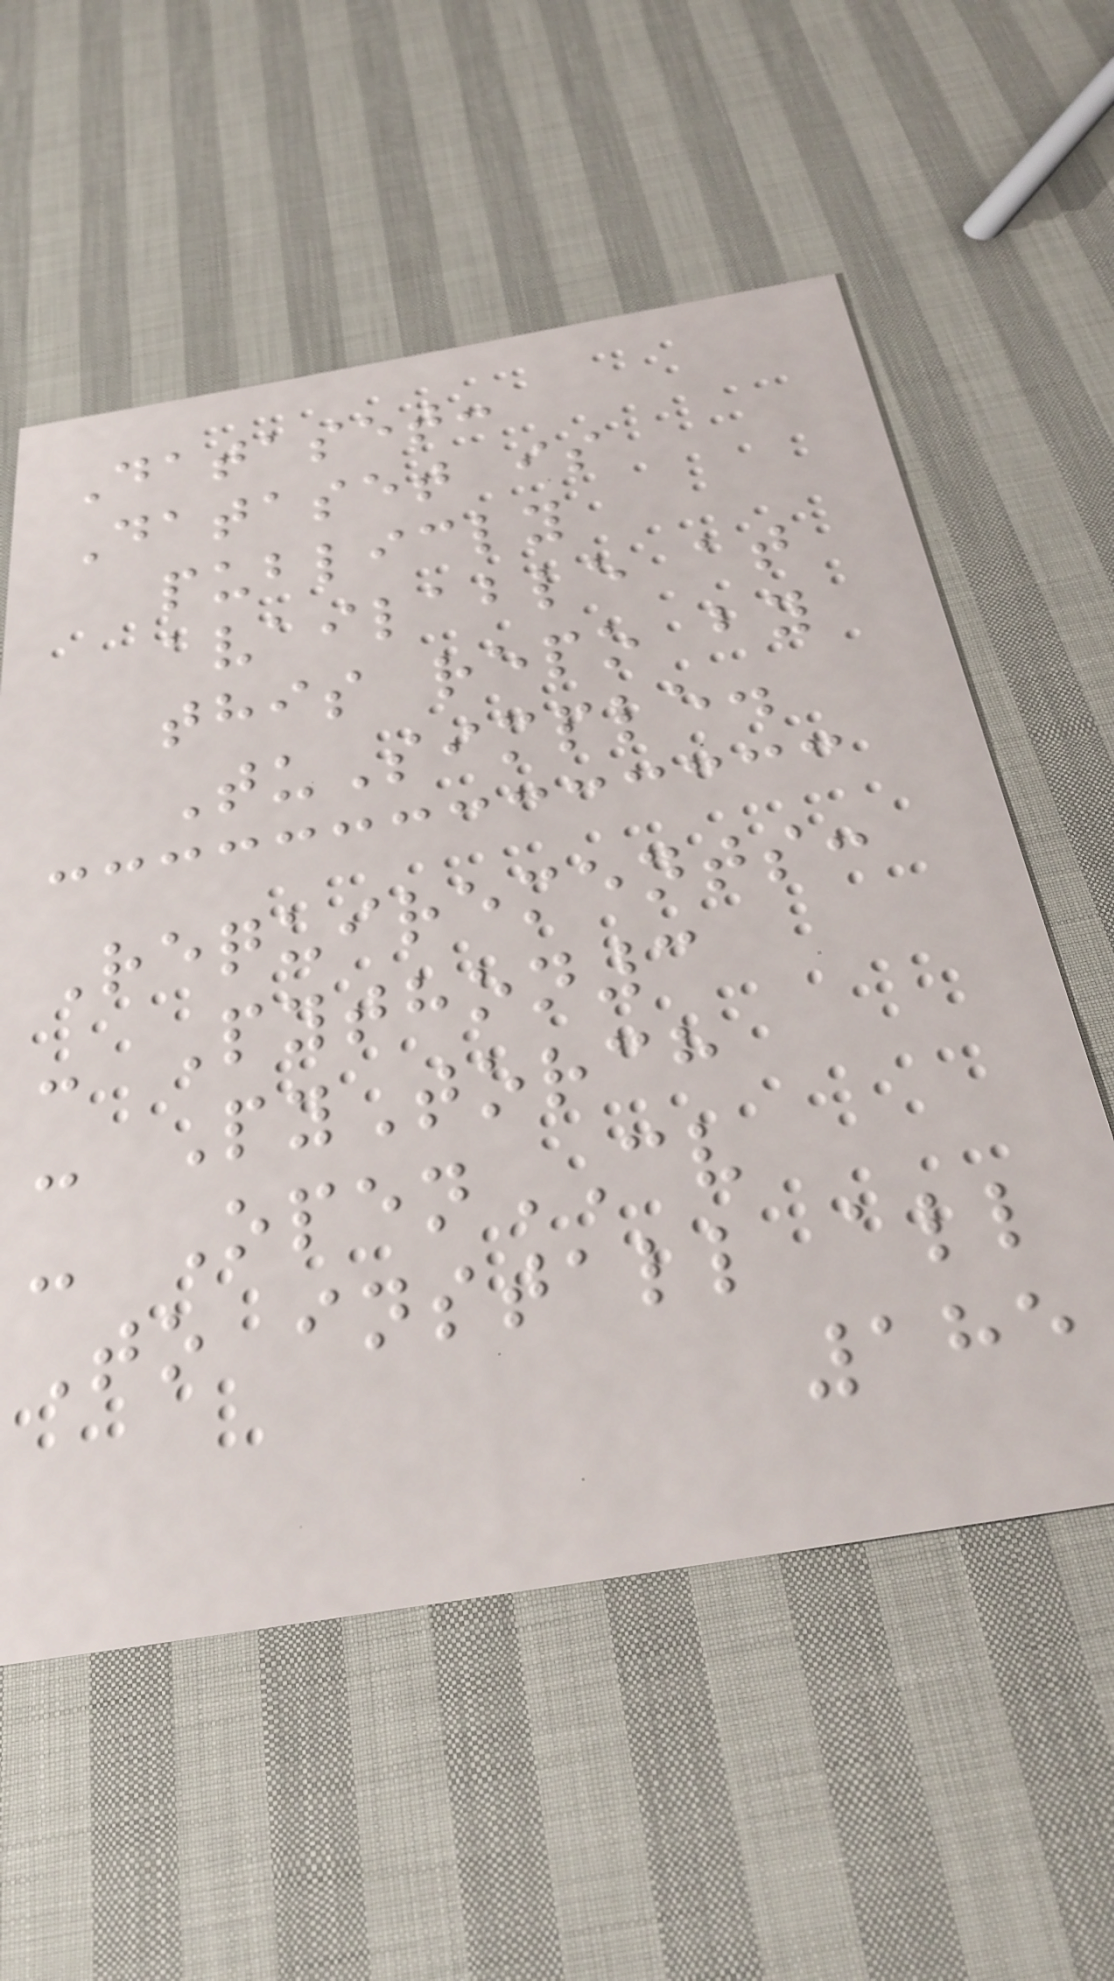Dataset:
Dataset is
publicly
available at
this repo by
TuSimple.
Requirements:
- Python3
- PyTorch
- OpenCV
To install all
185
